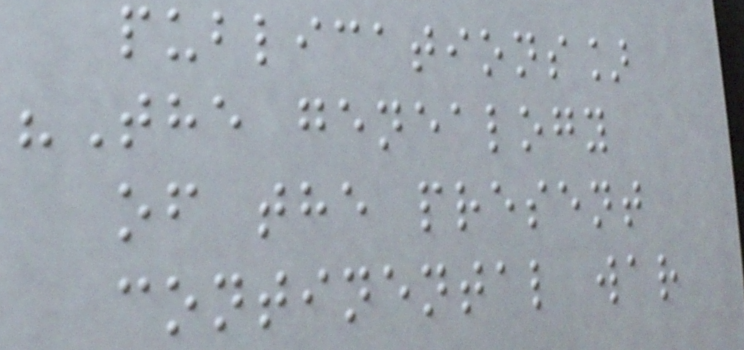publications]
"The genealogy
of the present
continental war
